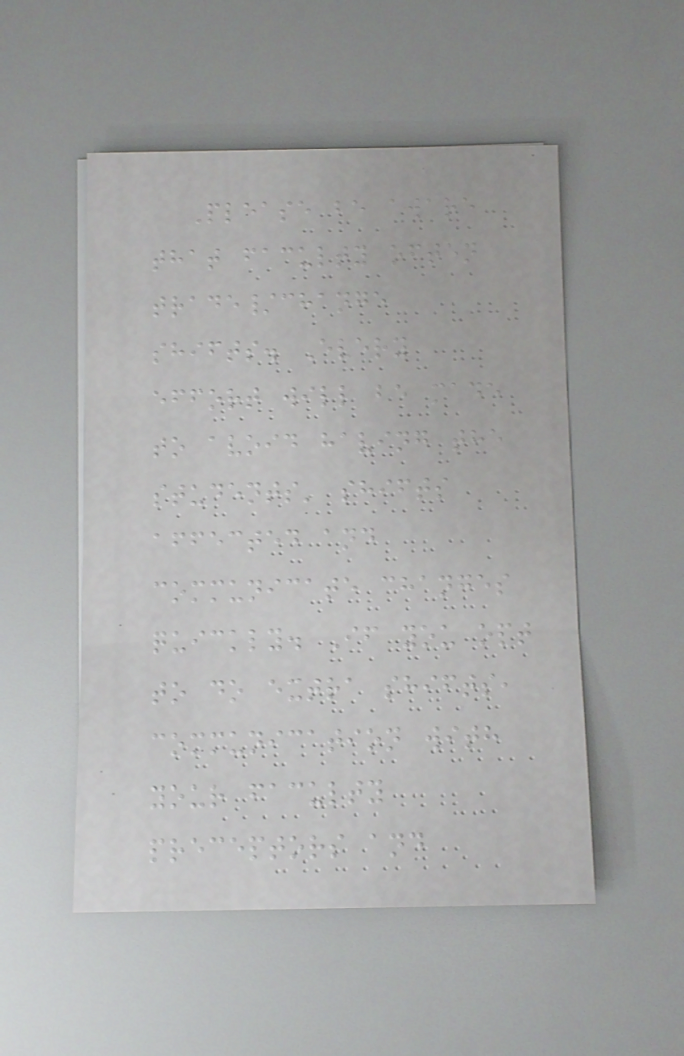Please be aware
that faculty often
trade/change
shifts. Every
effort will be made
to avoid having the
students' shifts
affected and
communicate changes
quickly. If you opt
to do extra shifts,
communication with
your faculty
preceptors and
